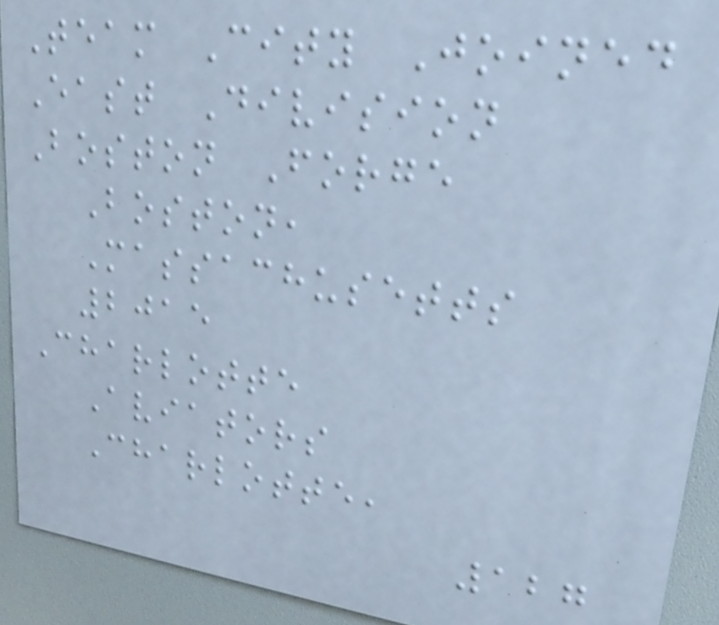Team City Joined
East Division
Boston Forge
Boston,
Massachusetts
2015
Charlotte
Aviators
Charlotte,
127
